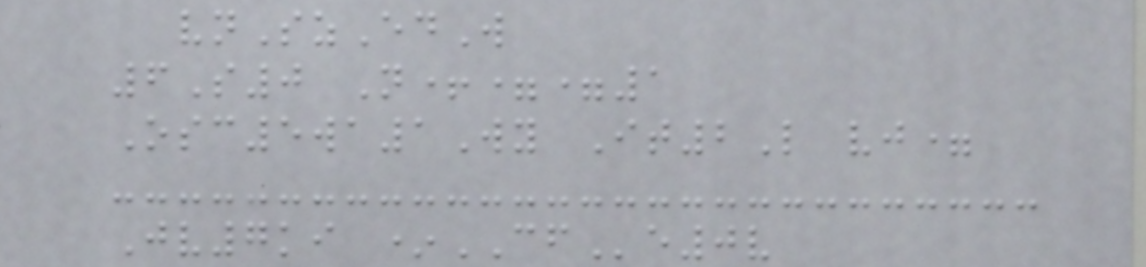vnSzEdW
6S0 N+==1
Osc5wa1Wy It2L vj=
Jv7ki *CFe0v
